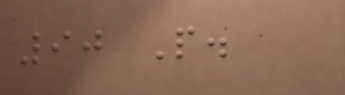90 P.
